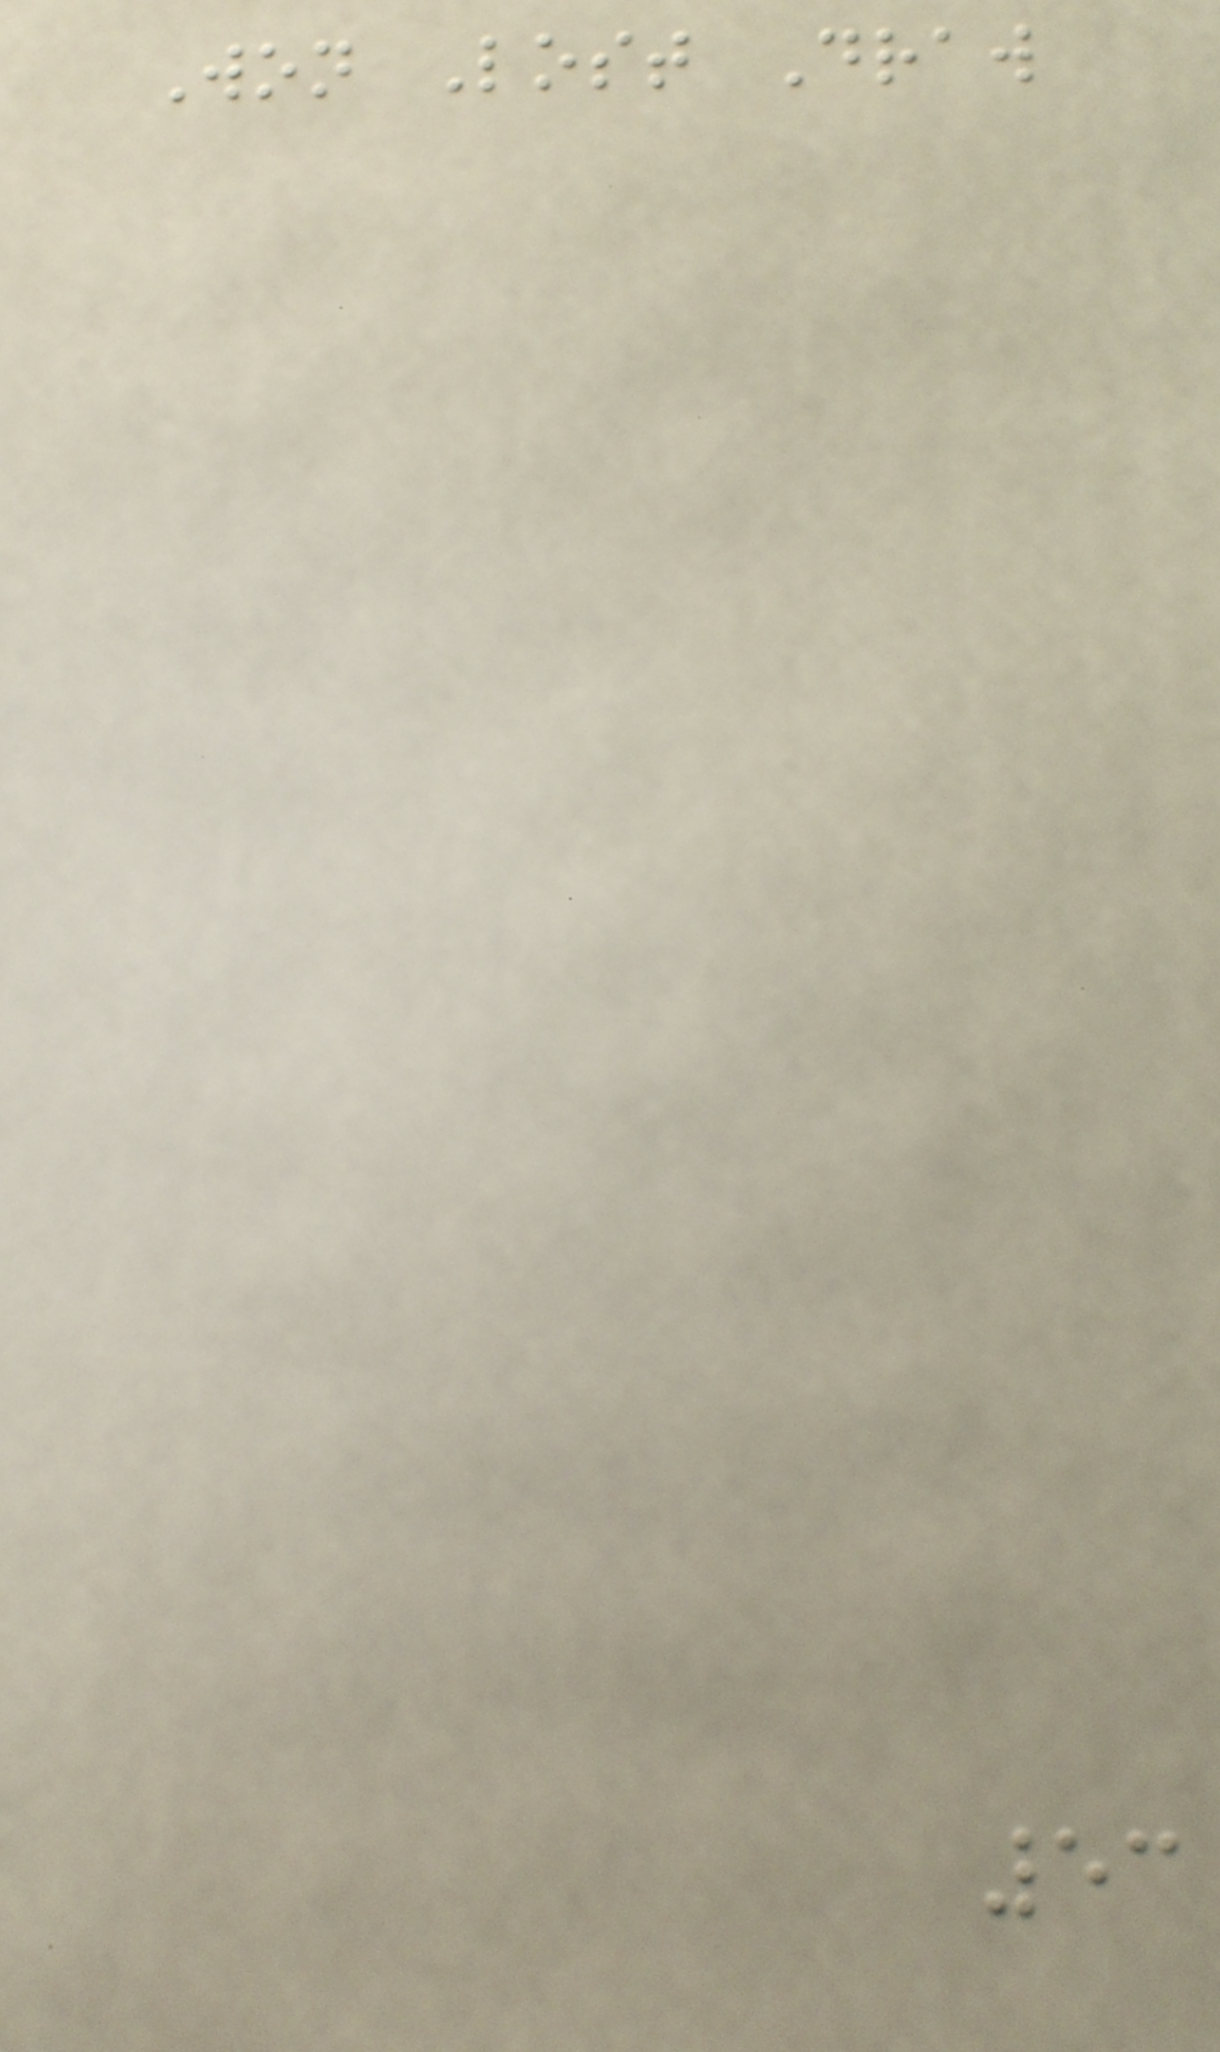Won Lost Draw
53
